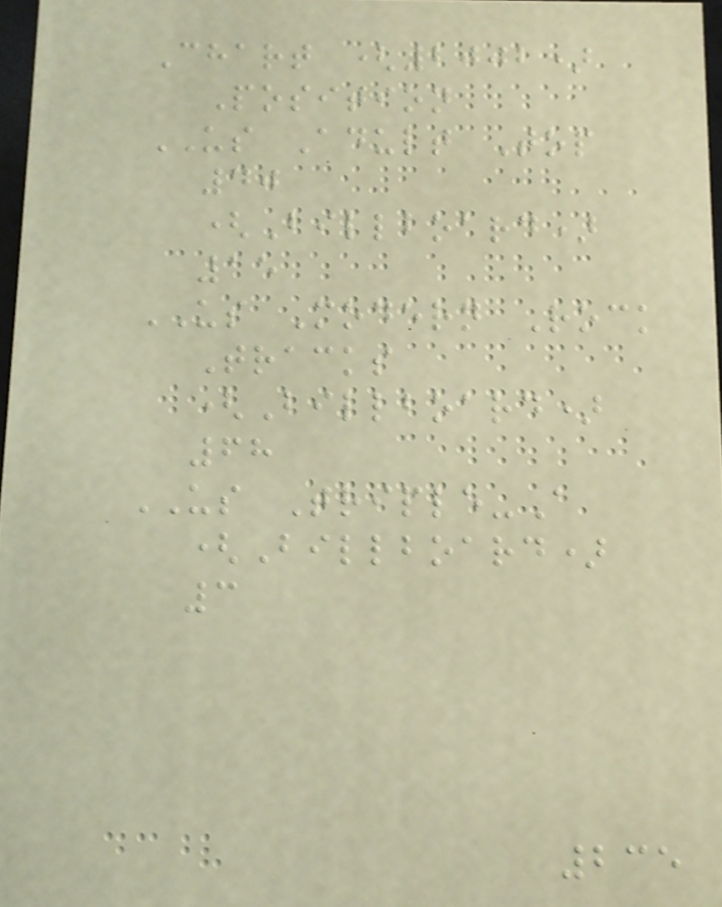Chart (2002)
Position
US Adult Top
40
(Billboard)
15
US Modern Rock
Tracks
(Billboard)
68
US Triple-A
(Billboard)
3
235
